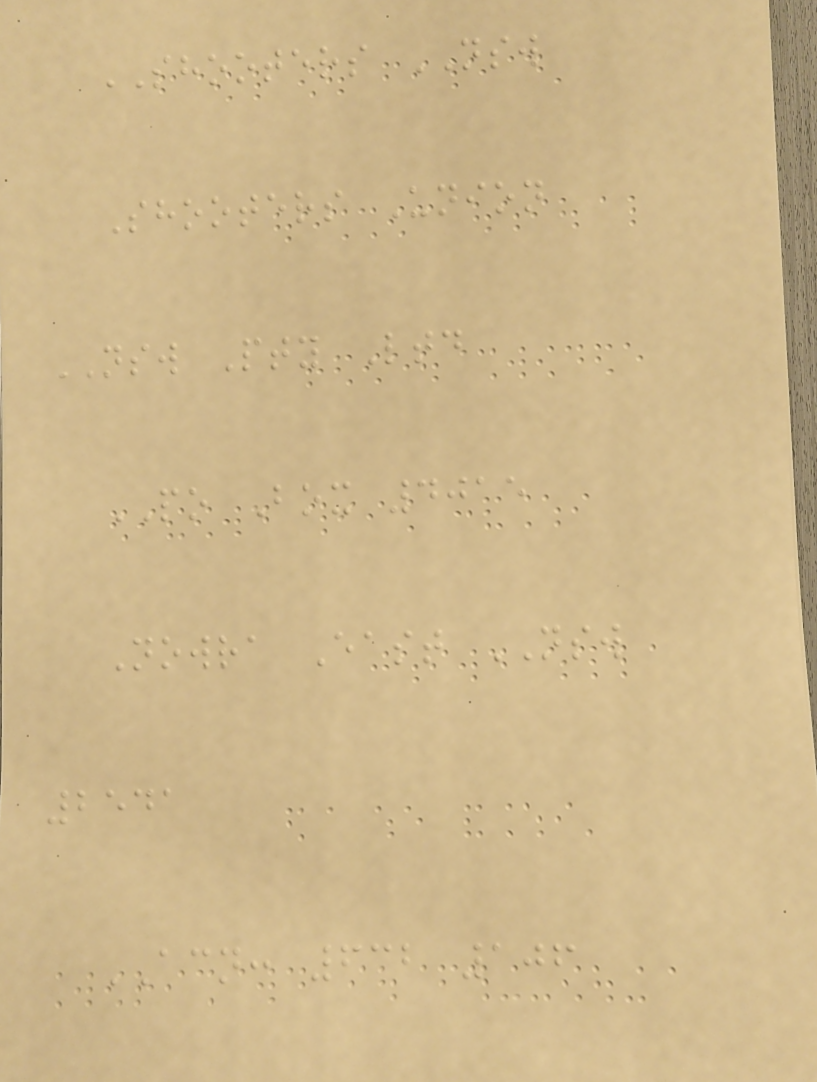SHOOTERS NSW
Shooters Union
NSW Pty Ltd
PO Box 4015
Nowra East NSW
2541
ACN: 632 106
